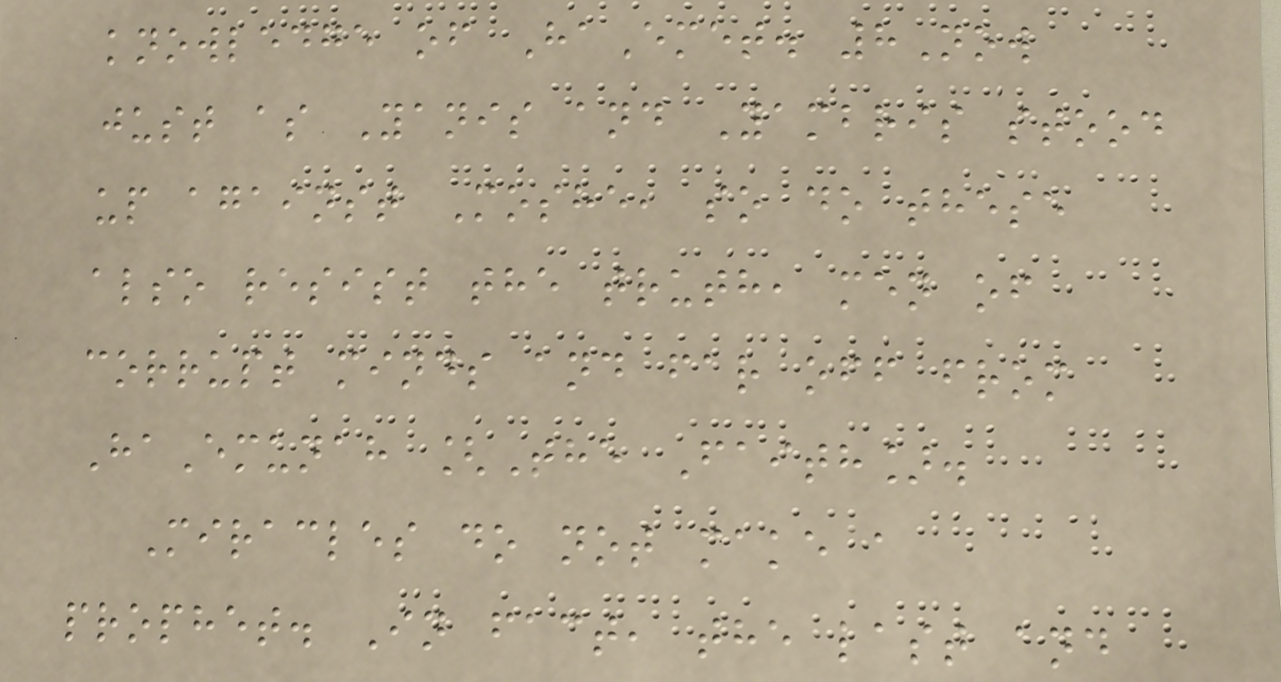knowledge of HaEmet. 8Now
just as Yanis and Yambris stood
up against Moshe, so do these
also resist the truth, men of
corrupt minds and far off from
HaEmunah [The Faith].
Miracles do not make a
prophet. In fact, the last and
